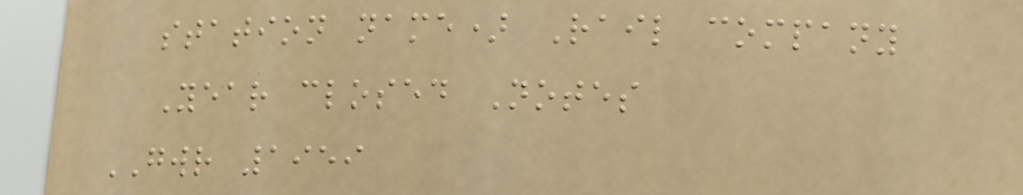station name) Rail company
Year closed Notes
GWR 1959
